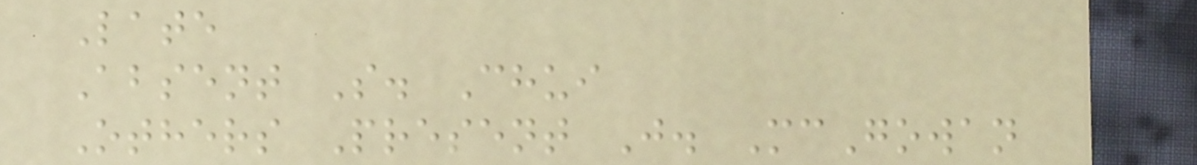Late
Absent S. Chui
Others Present J. McGowan
